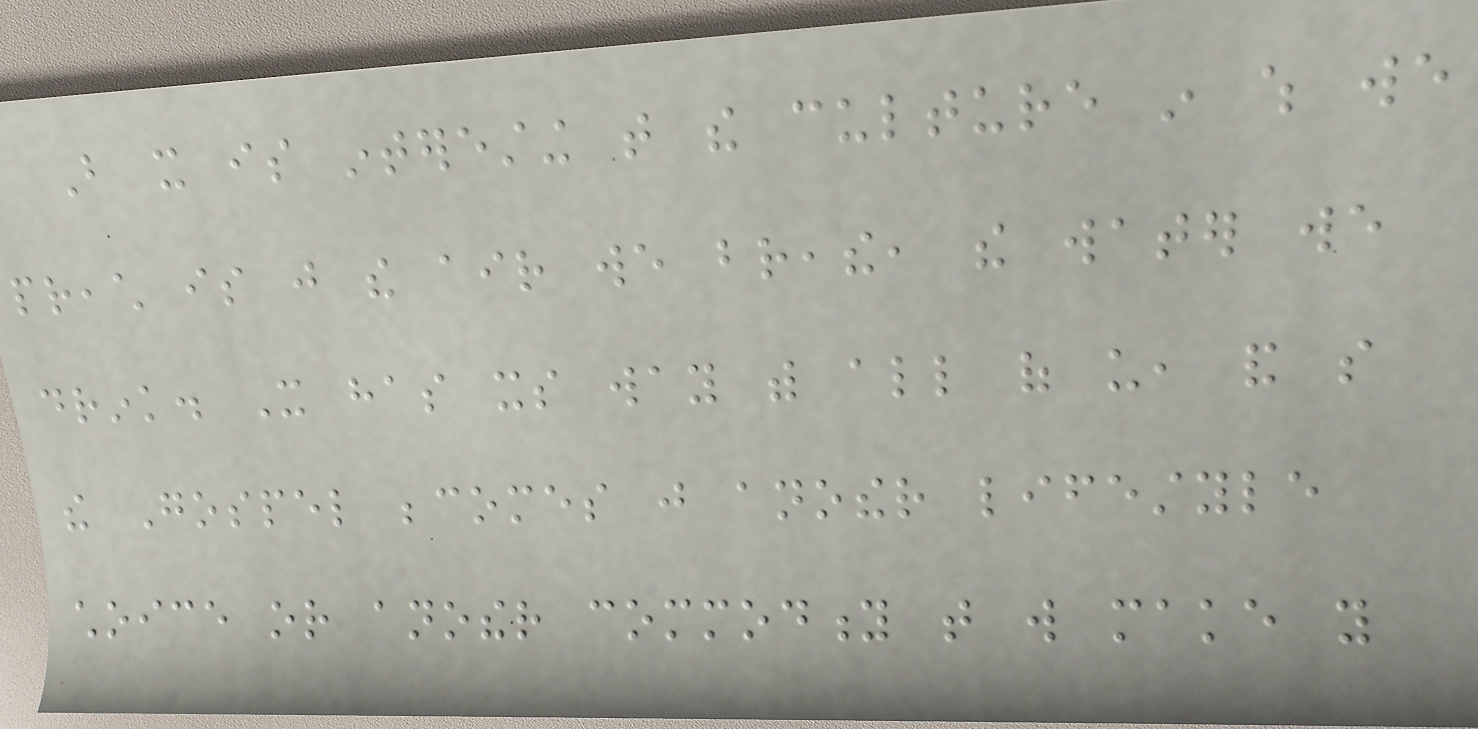But it is interesting that the culture in which we
preach is just the air we breathe, the water we
drink. It has its way with all of us, and so
the Gospel becomes just another lifestyle
choice or another commodity that will make you
